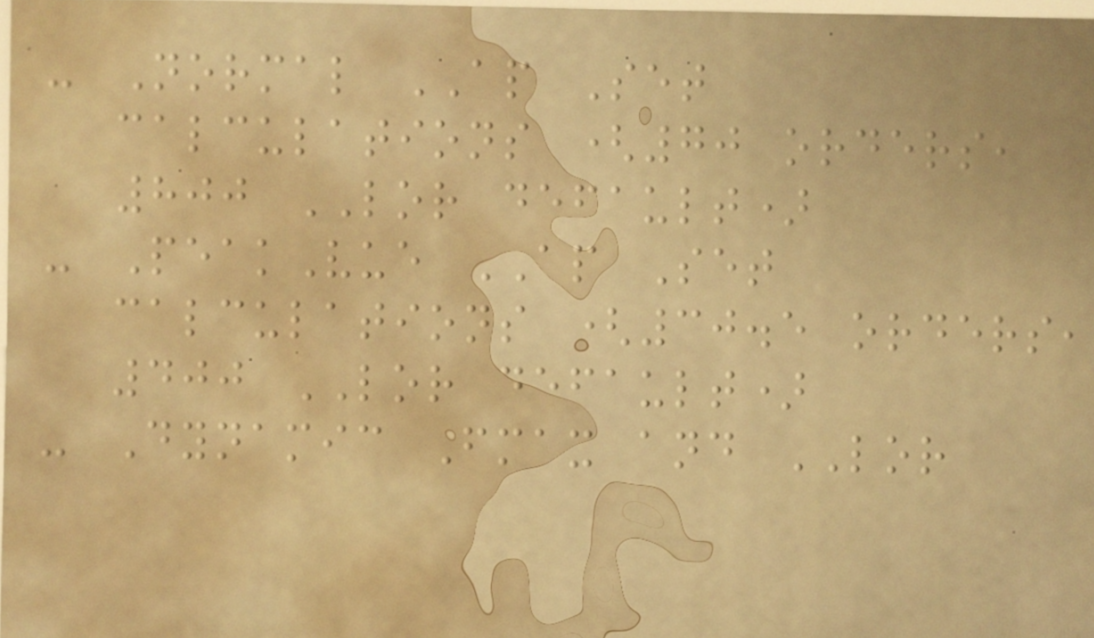- Normal AP Set
calculations (70 orders,
800 LOR default)
- PeakVue AP Set
calculations (30.5 orders,
400 LOR default)
- Dynamic Fmax and LOR
